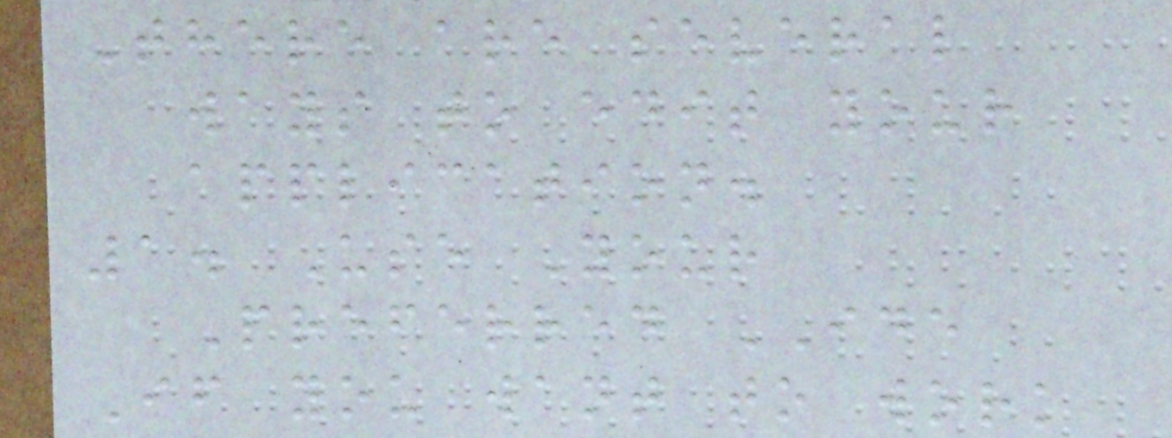There are several
ways to edit your
application.
1. Use Your
Preferred IDE
If you want to work
